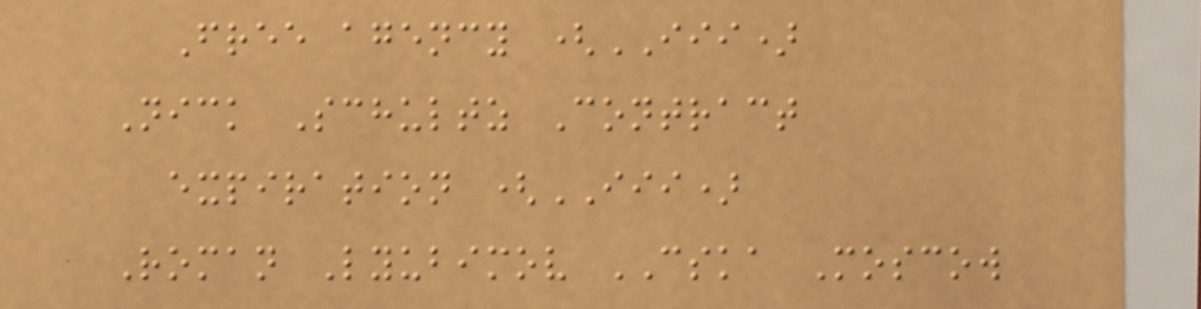Free agency (III)
Nick Schultz Contract
expiration (III)
Roman Lyubimov CSKA Moscow
